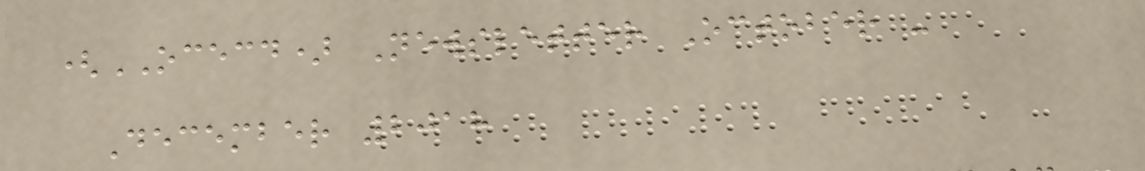(OCECD) Newsletter October -
December 2018
